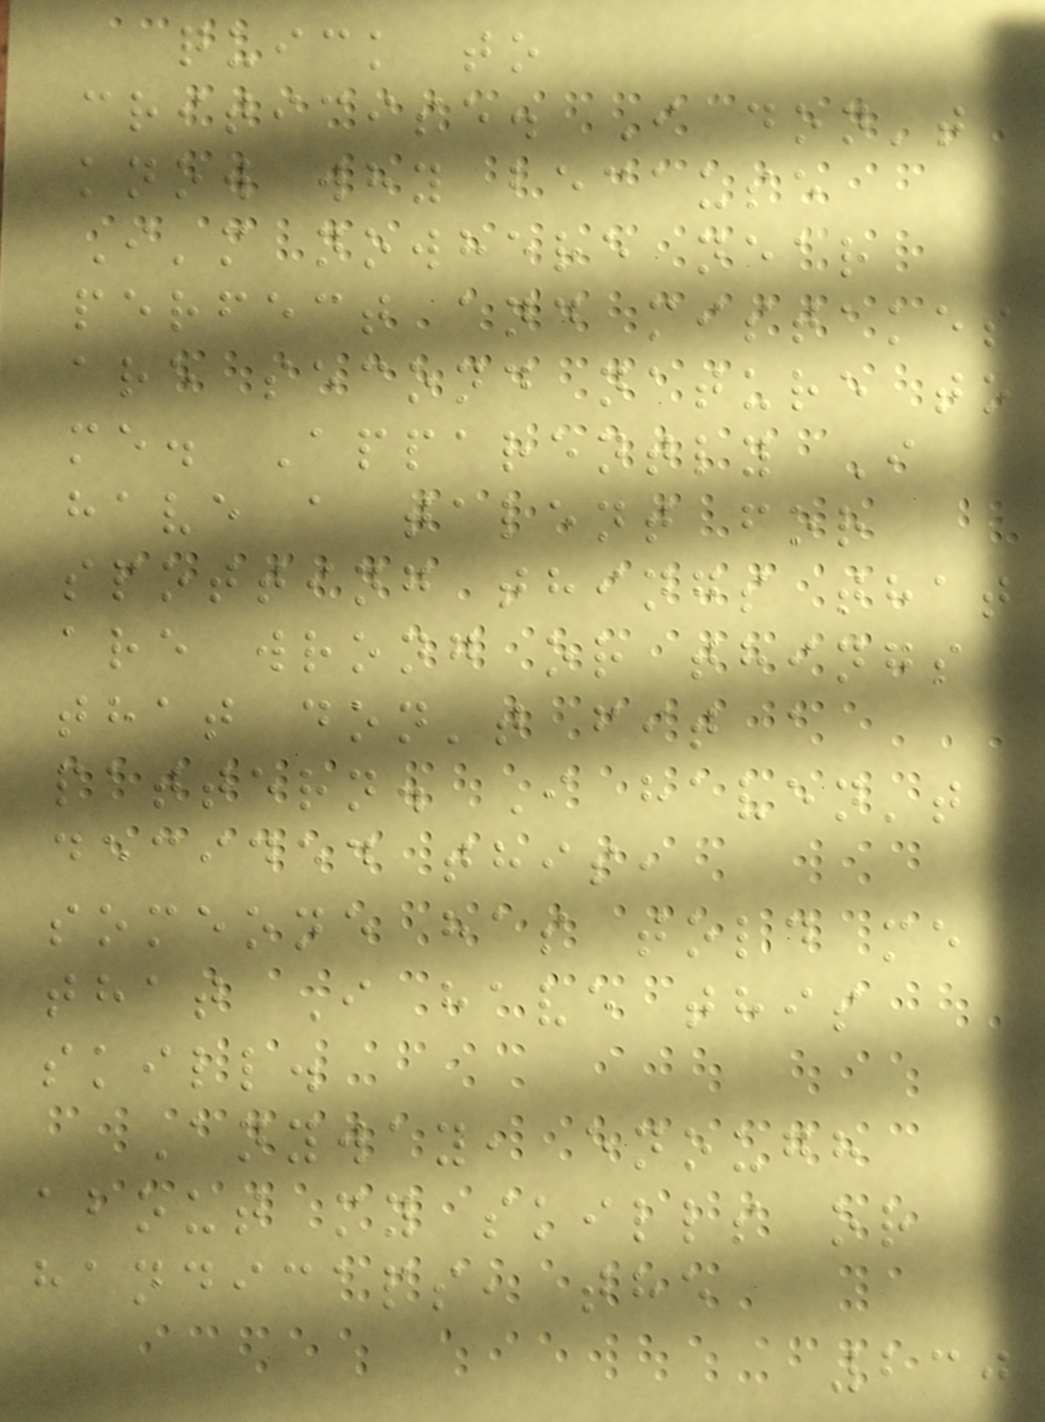quick to
criticise. I don't
know why because
I'm nowhere near
perfect and mistakes
are second nature to
me. Apparently I
have a talent for
spotting things that
are wrong or things
that don't fit a
pattern. I haven't
decided this,
someone has told me
that I have this
skill.
Anyway, enough
about my skills or
handicaps, the
230
